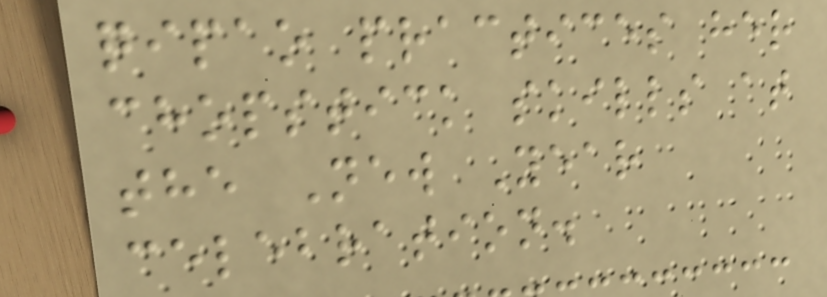qipao practices her
chopstick skills at
the New Year
celebration.
